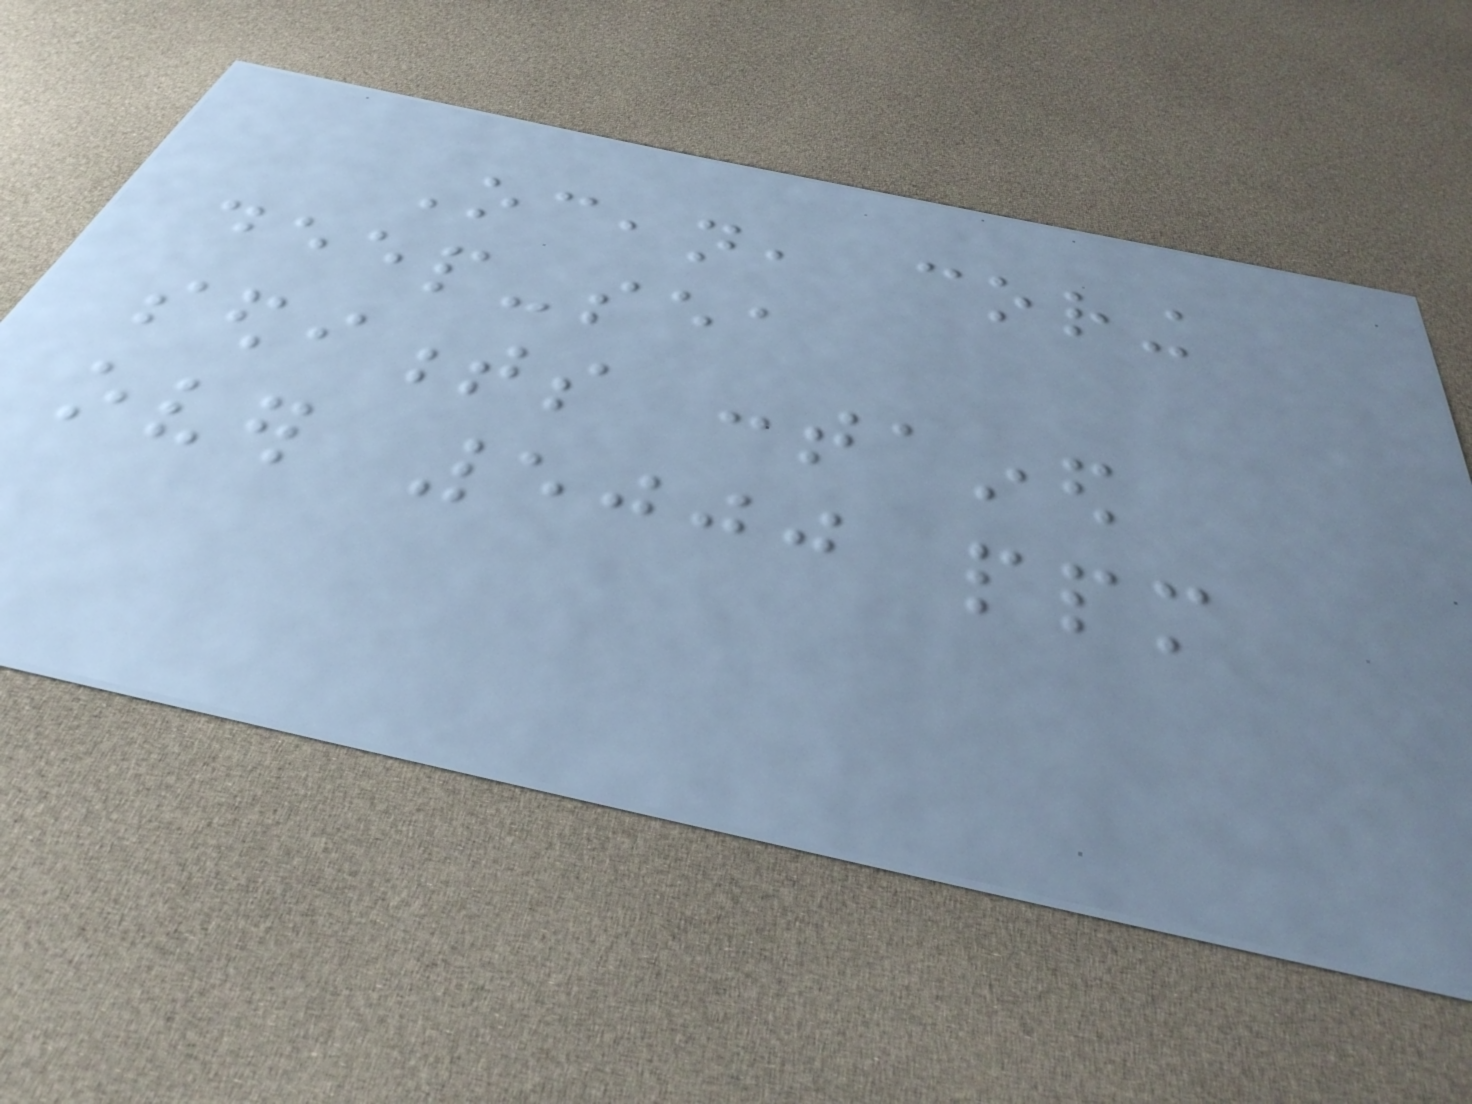Ocean, coring
deep-sea
sediments contained
over 5000 ppm
